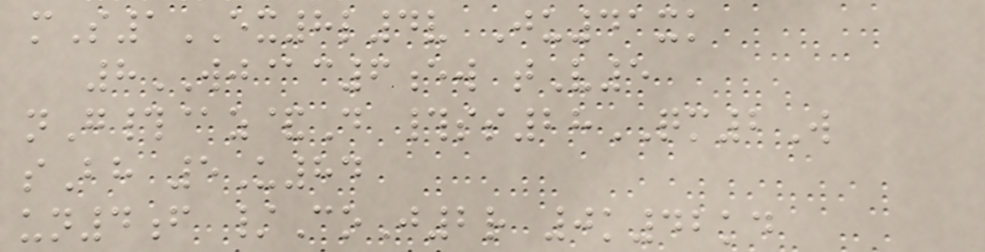mS1EX8l4v Ju41xk
8WJ@c6ew tV5
nG#@z&D #ss28QM2W
sBh 5U84
un4f /CoJ2r 0k42kd
